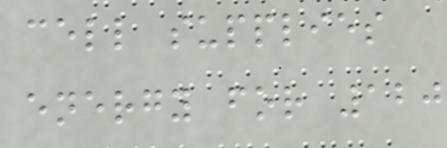cell supplies
energy for 120
